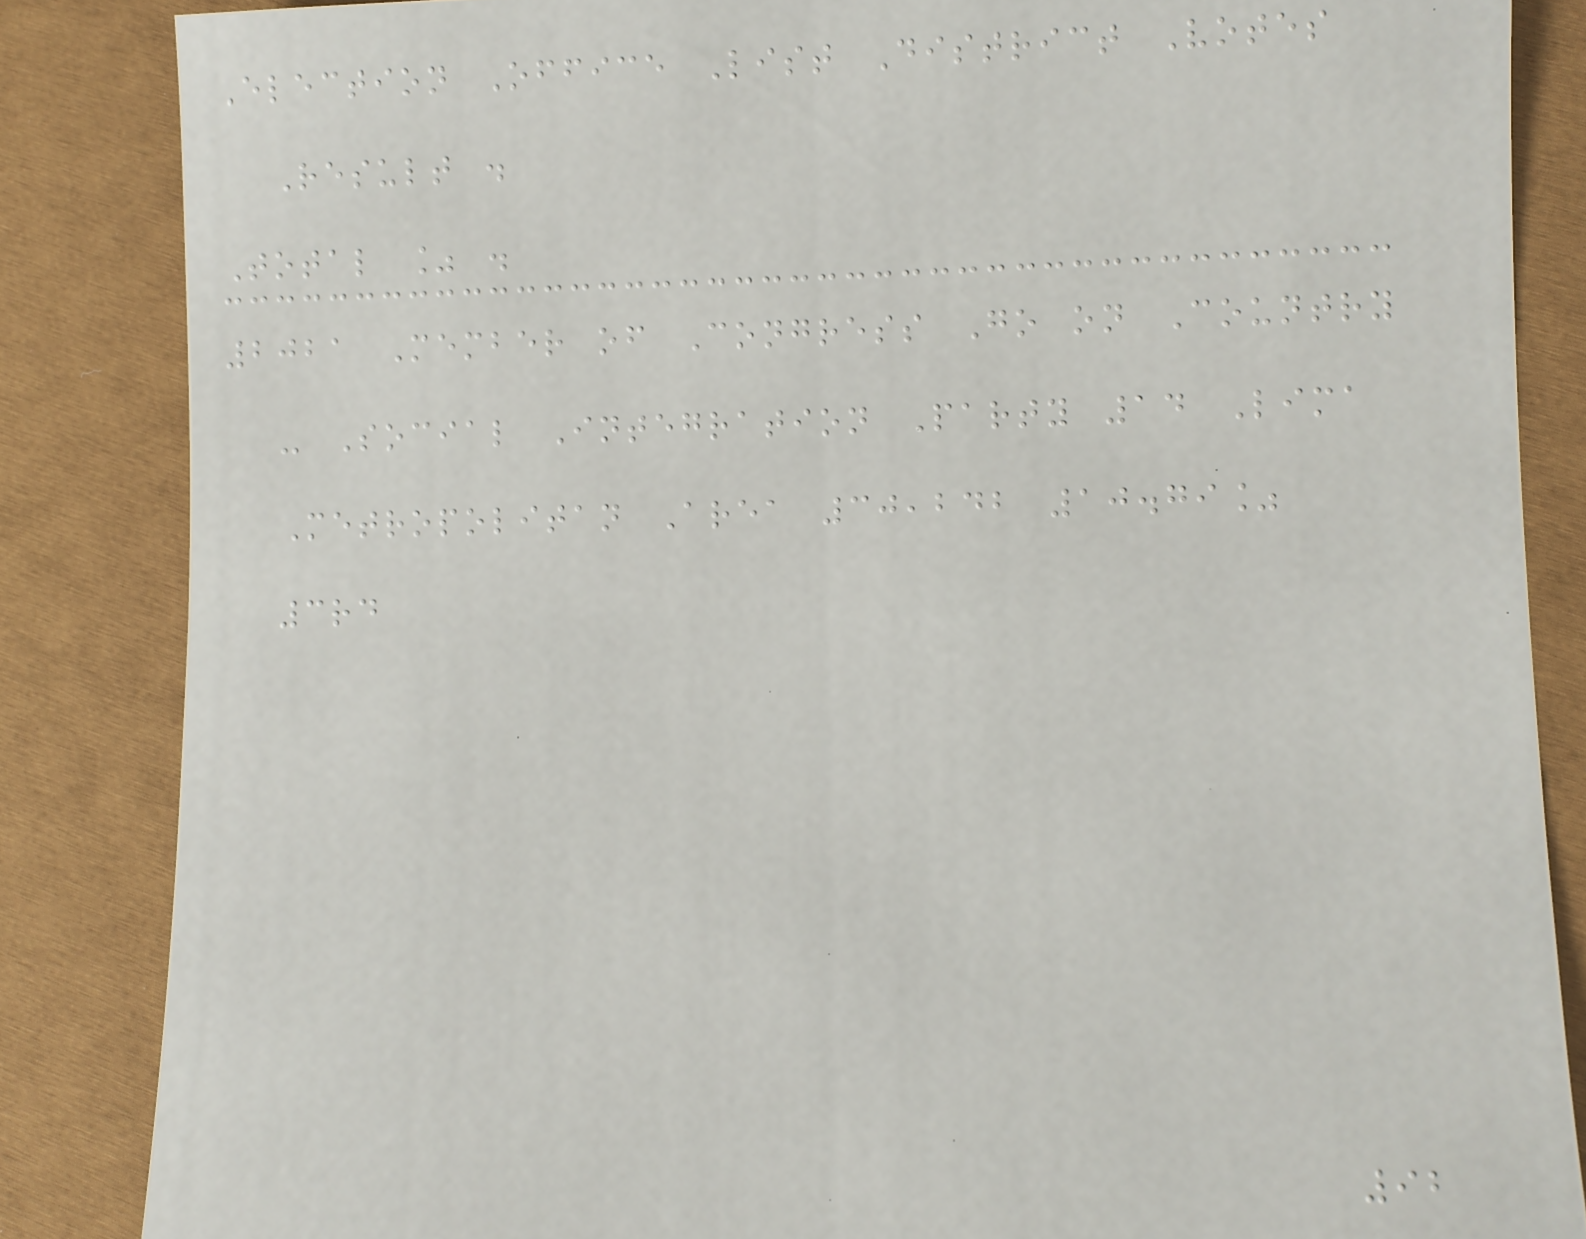Election Office List District Votes
Result .
Total % .
2021 Member of Congress Go on Country
- Social Integration Party 14 Lima
Metropolitan Area 30,242 10.79%
3rd
92
